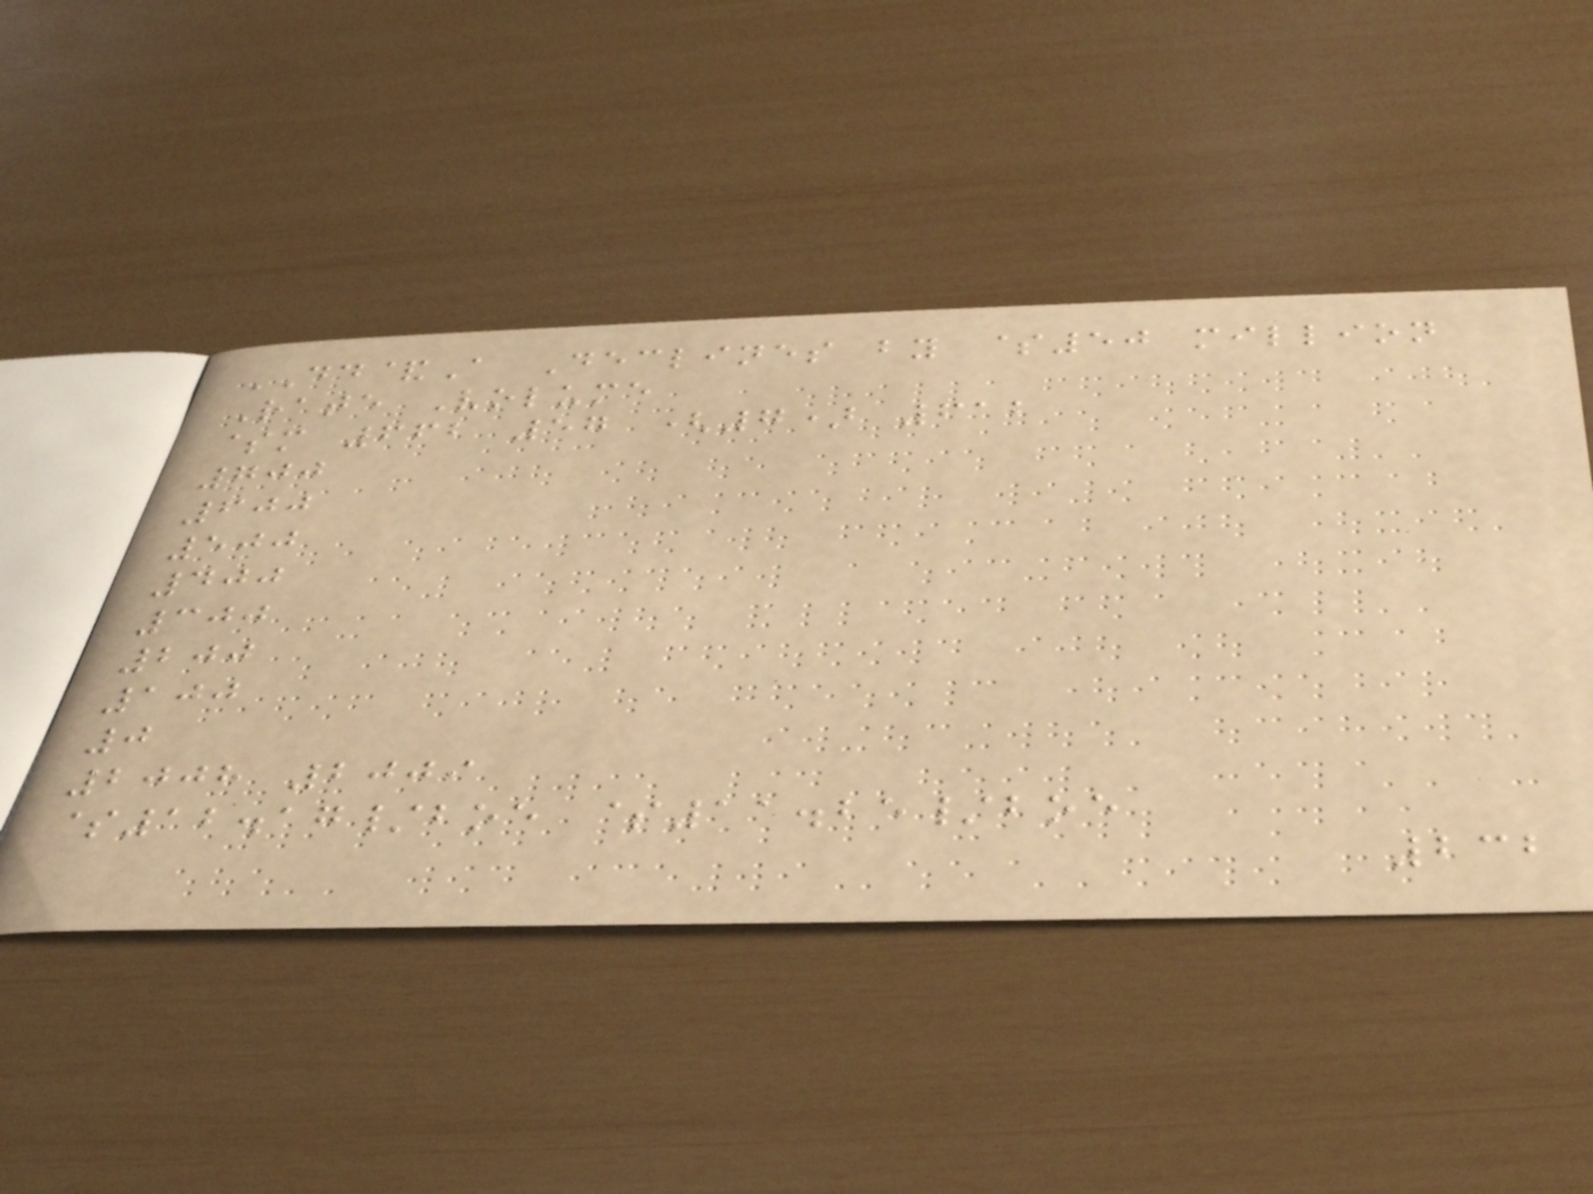DD&A Declines by $50 million
Rate Volume
$m 662 57 (7) 612
700
600
500
400
300
200
100
0
2008 2009
$12.17/boe $11.25/boe
232
